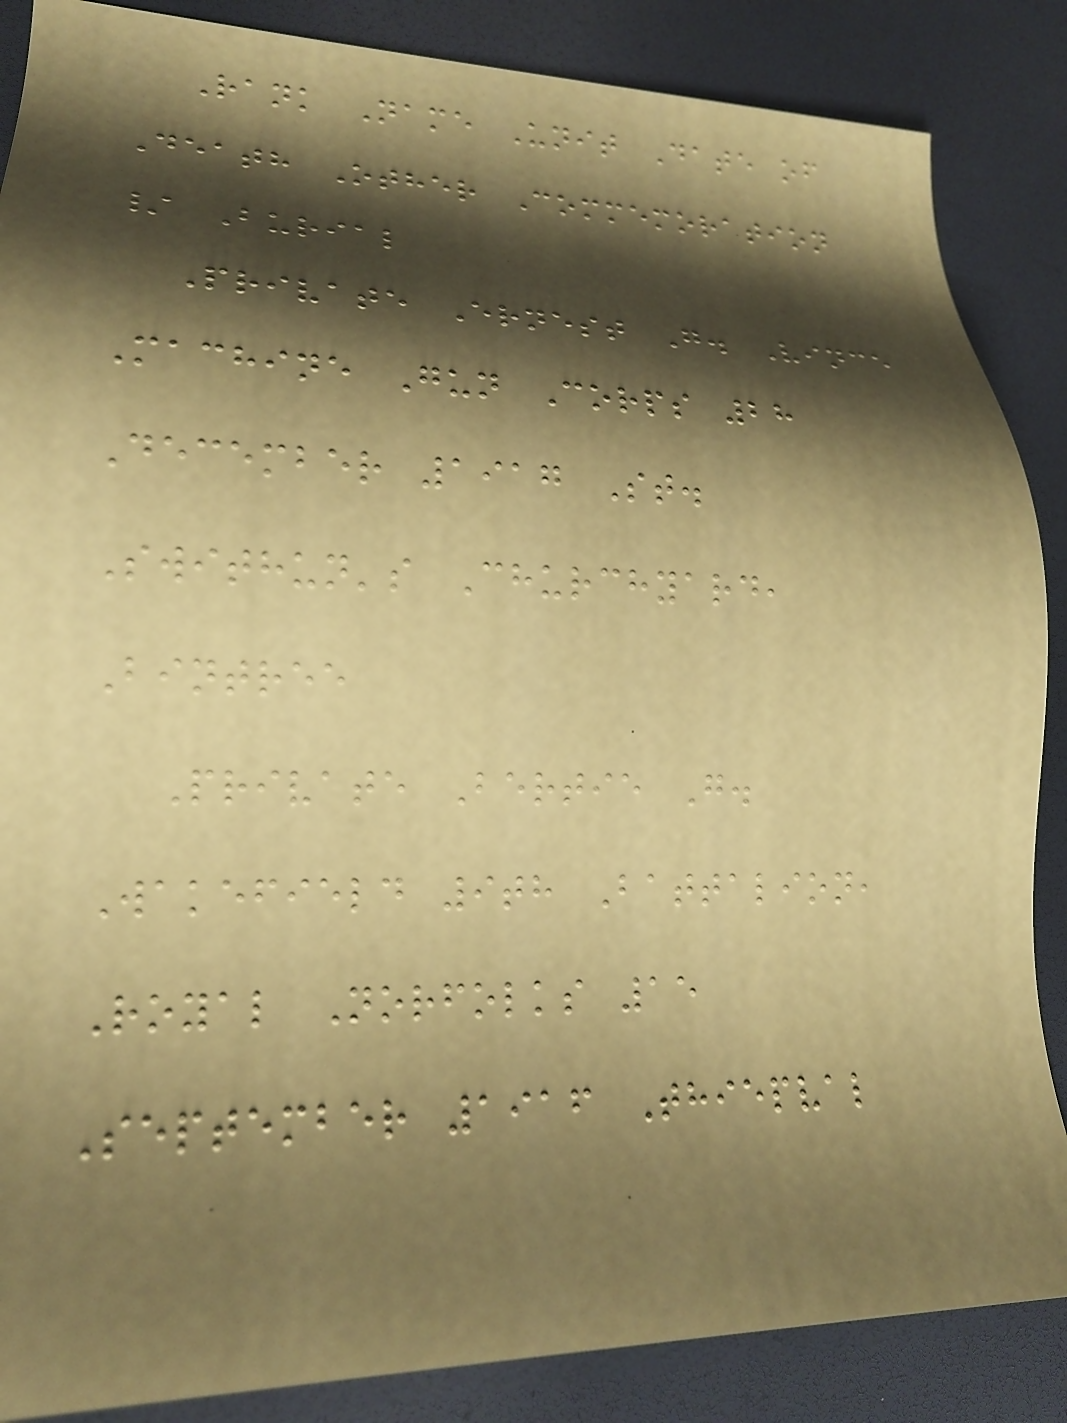Rank Name Unit Date of
Death Other Commemoration
/ Burial
Private Ernest G. Vince
Machine Gun Corps 28
December 1917 St.
Swithun's Churchyard,
Bintree
Private Bertie G.
Wakefield 9th Battalion,
Royal Norfolks 15
September 1916 Thiepval
